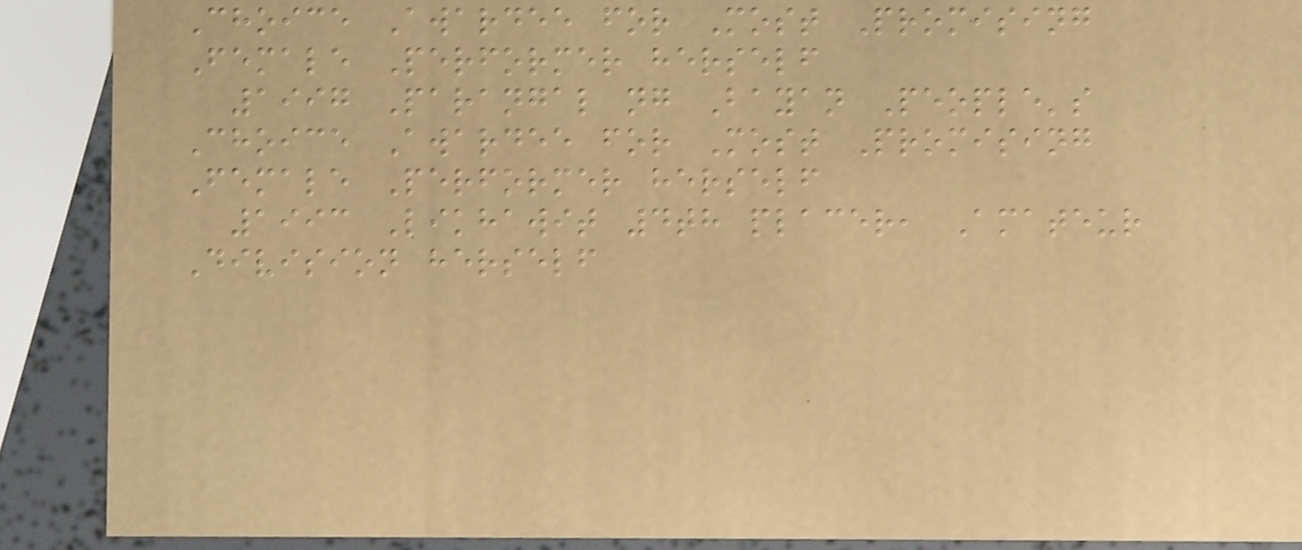Choice Awardee for Most Promising
Female Performer herself
1997 Parangal ng Bayan People's
Choice Awardee for Most Promising
Female Performer herself
1993 Likhawit 4th placer, Amateur
Division herself
